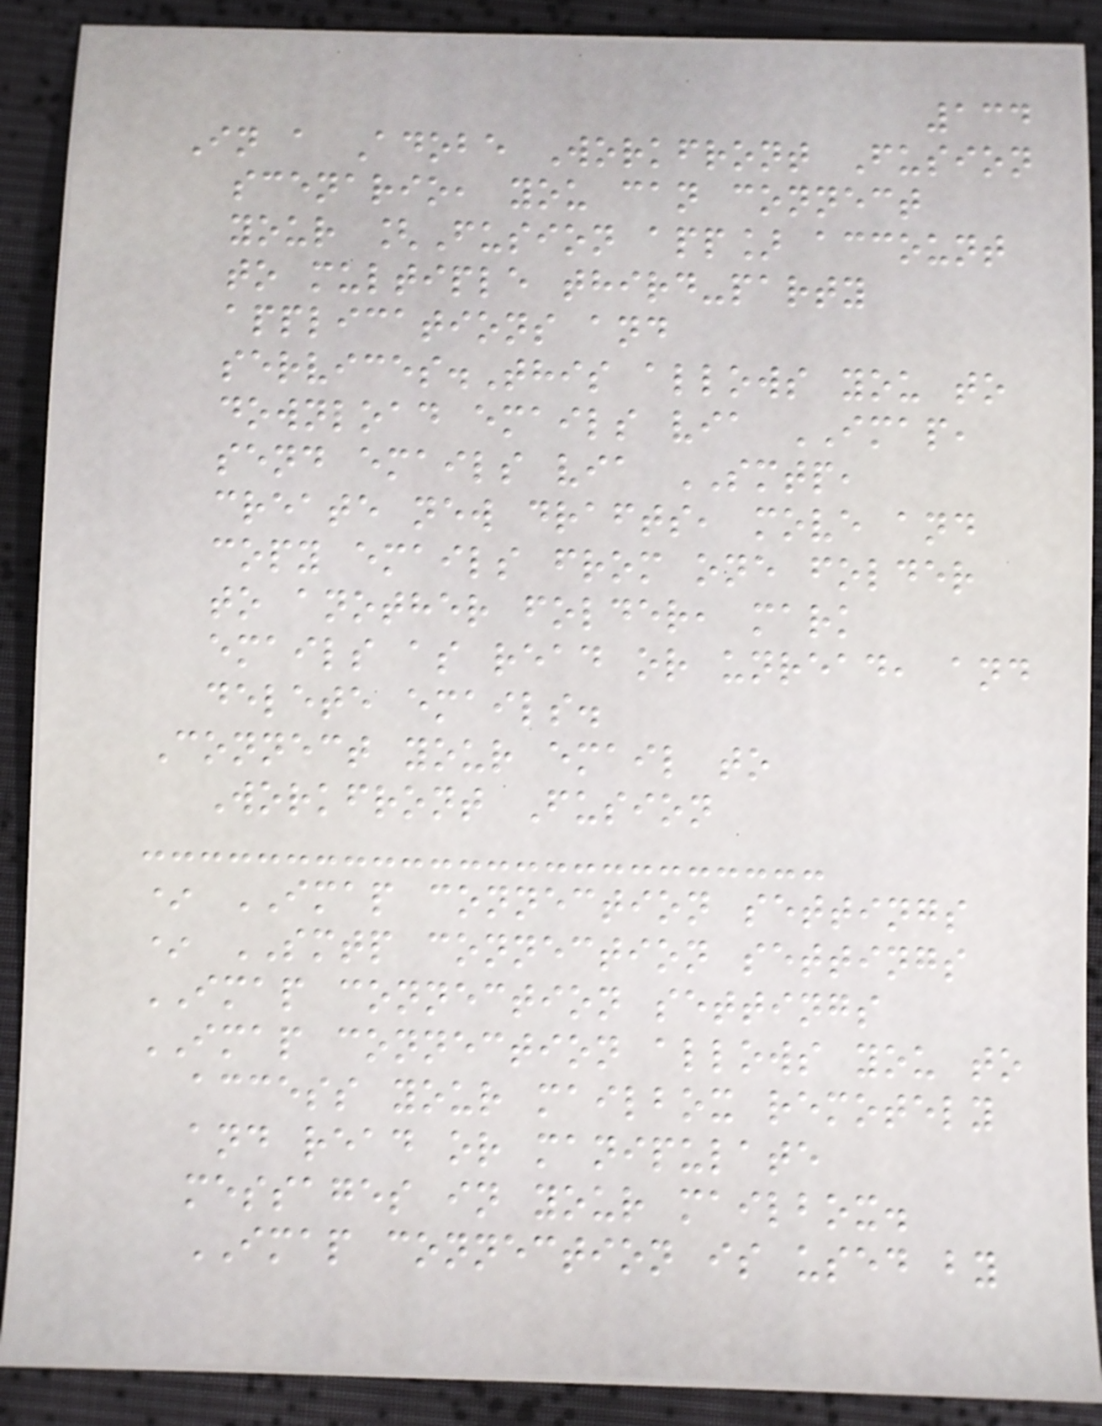134
In a Adobe Workfront Fusion
scenario, you can connect
your [Fusion app] account
to multiple third-party
applications and
services.This allows you to
download emails via IMAP,
send emails via SMTP,
create new drafts, move and
copy emails from one folder
to another folder, mark
emails as read or unread, and
delete emails.
Connect your email to
Workfront Fusion
* IMAP connection settings
* SMTP connection settings
IMAP connection settings
IMAP connection allows you to
access your mailbox remotely
and read or manipulate
messages in your mailbox.
IMAP connection is used by
